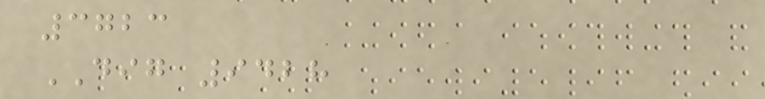3723
DIG 9428
